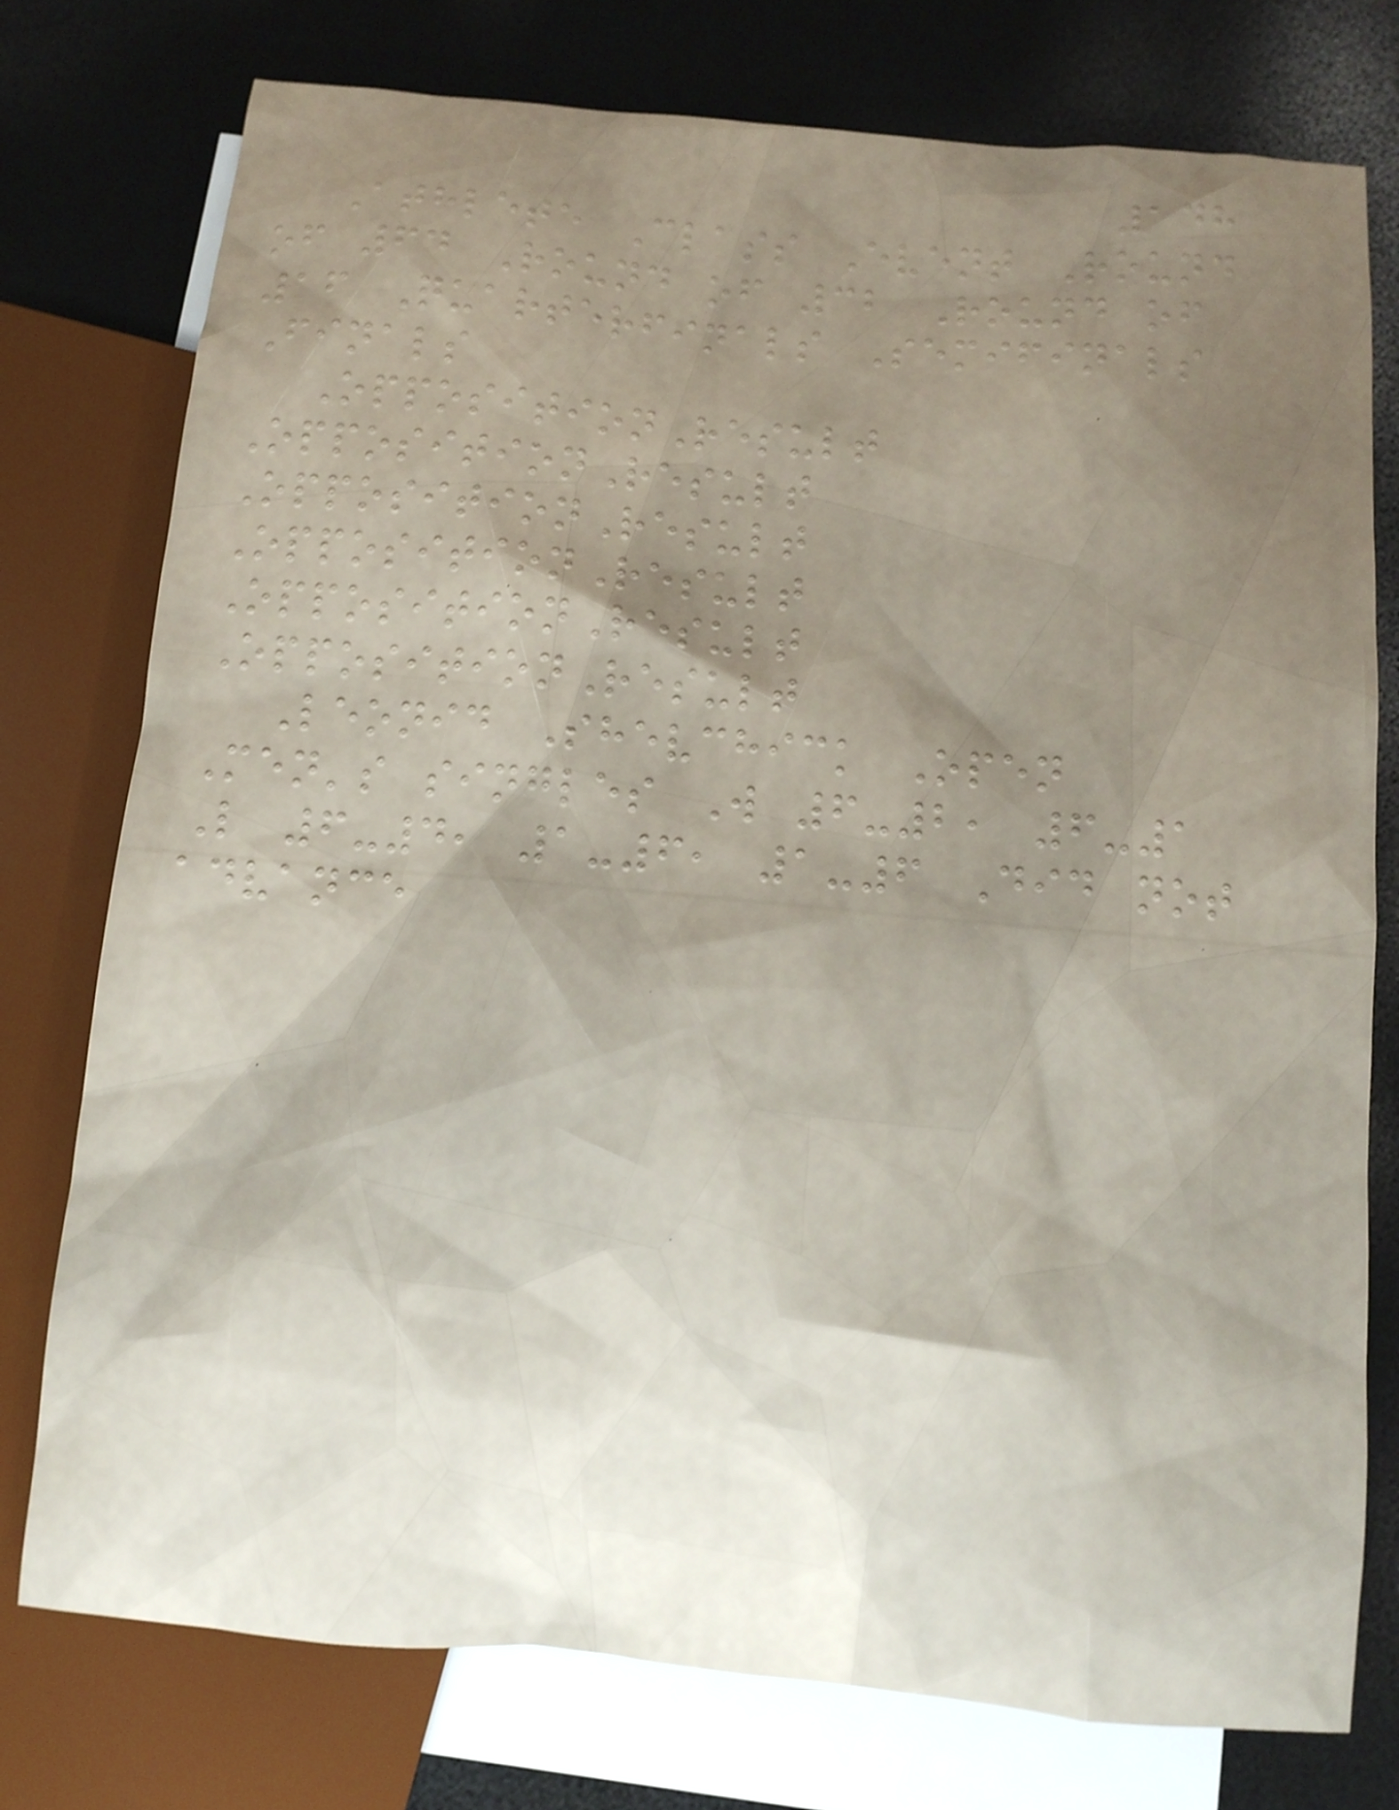148
Athlete Class Event Round
of 64 Round of 32 Round of
16 Quarterfinals Semifinals
Finals
OppositionResult
OppositionResult
OppositionResult
OppositionResult
OppositionResult
OppositionResult
Leonid Shevchick Open
Men's singles W 6-2, 6-1
L 6-4, 1-6, 1-6 Did not
advance
